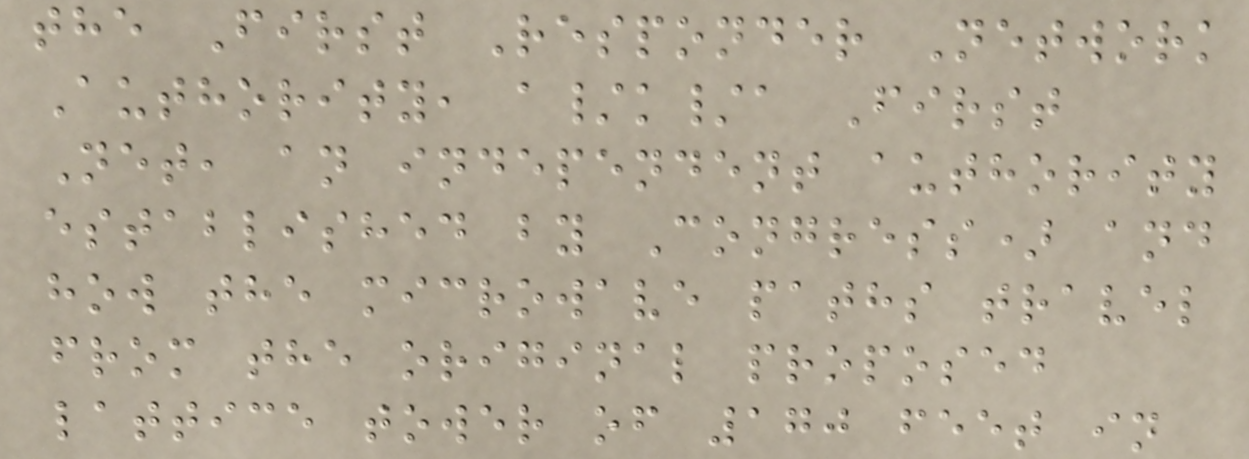the First Responder Network
Authority, a/k/a First
Net, an independent authority
established by Congress) and
how the microwave paths travel
from the original proposed
lattice tower of 170 feet in
